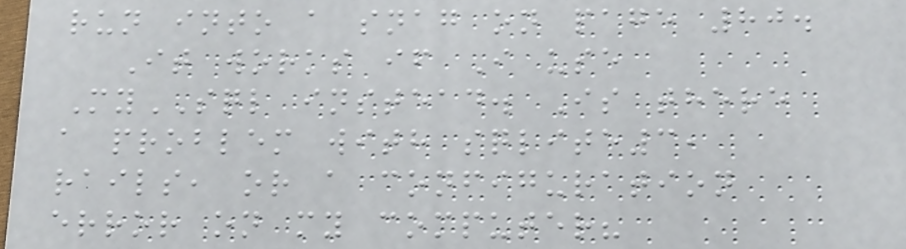run into a snag on page 80.
It works if I use
MySQL instead. Is there
a problem with sqlite3,
rails, or a configuration
error on my computer?
